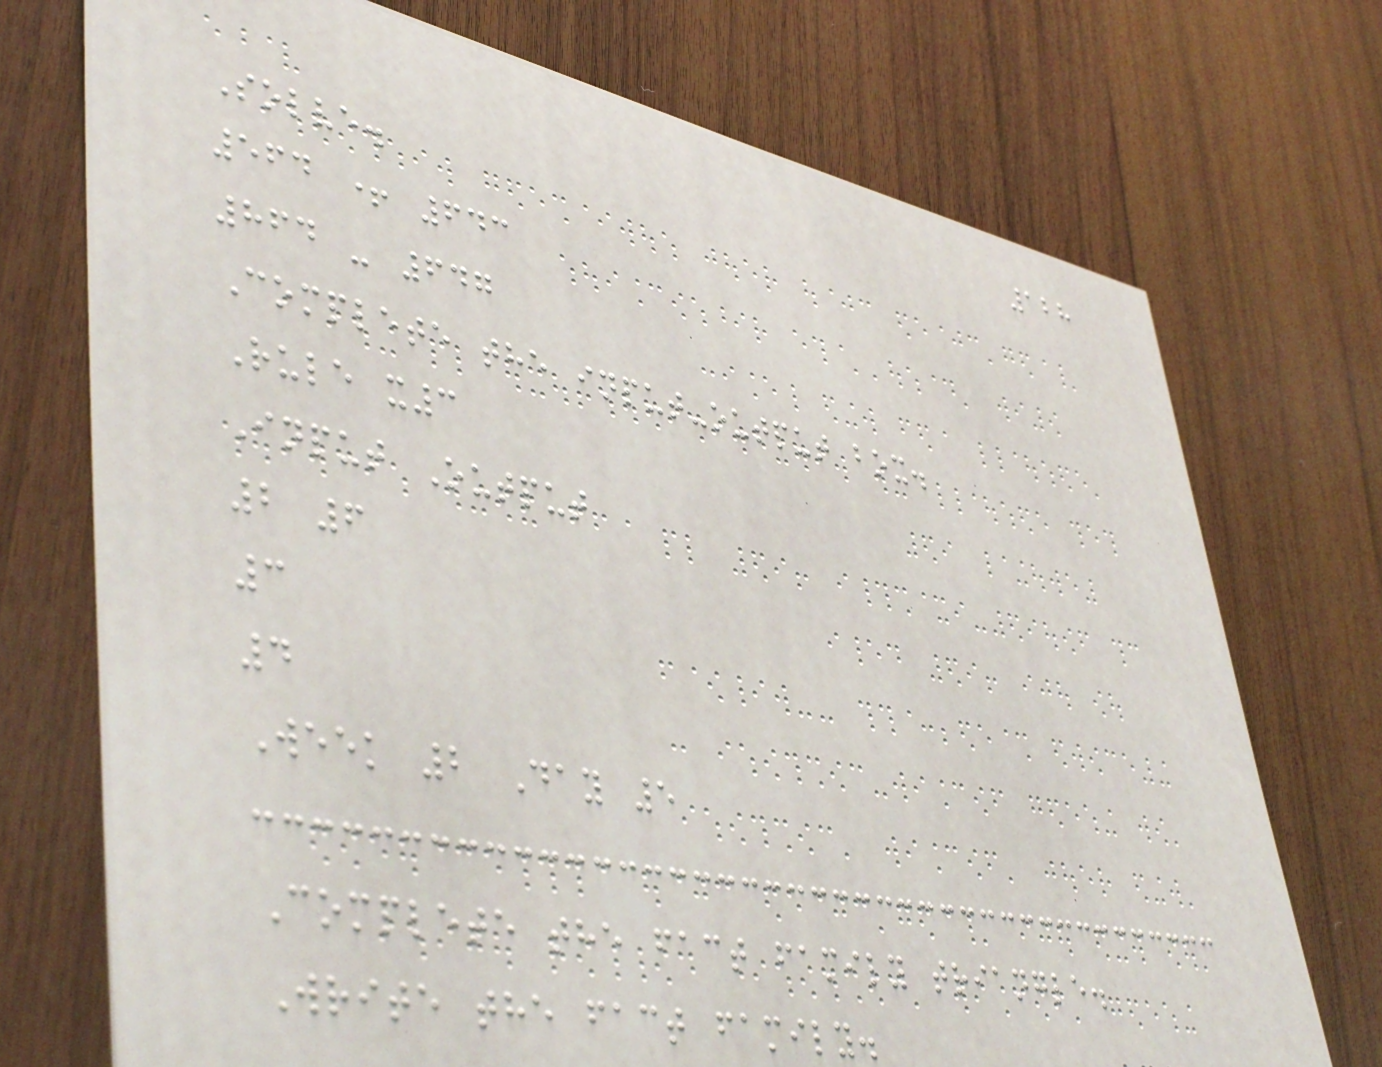128
Solve.
564 + 643
864 - 647
Complete the input-output box.
Rule x3
Input Output
2 6
3
4
Week 2 Day 5
Complete the fact family triangle.
Write the fact family.
